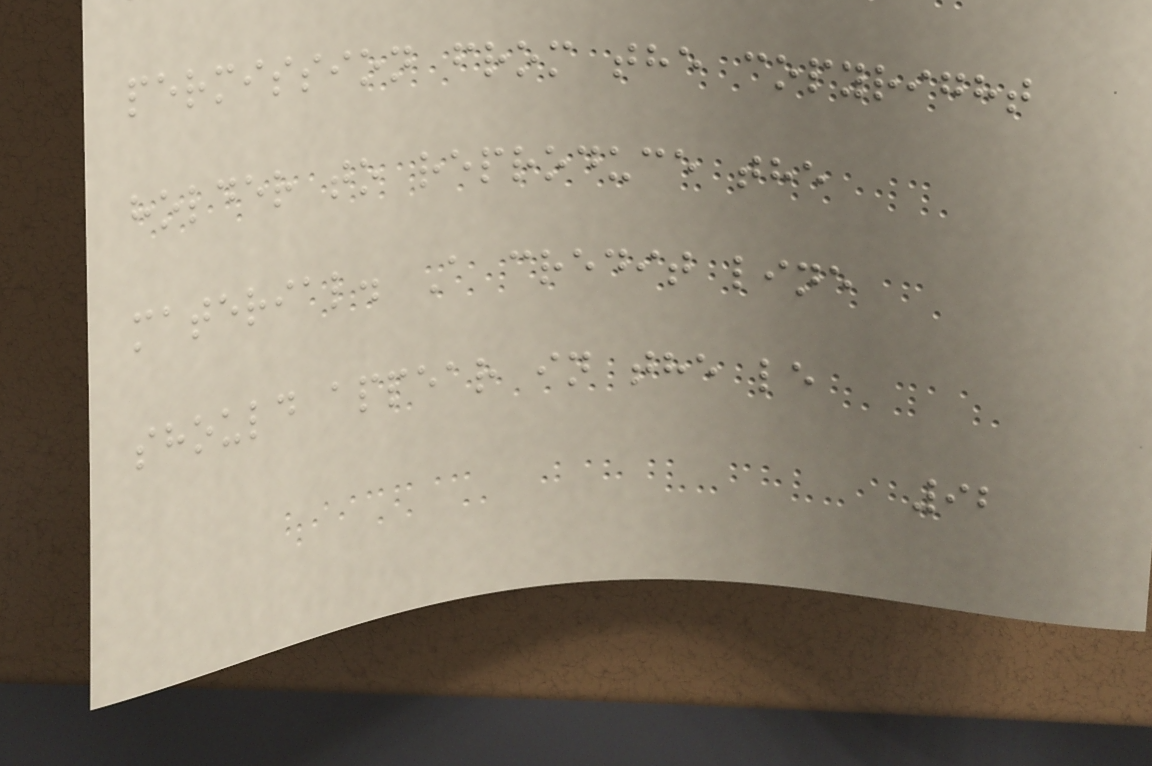permission from the copyright
holder to reproduce the
material. A credit line
should appear in the le
92
